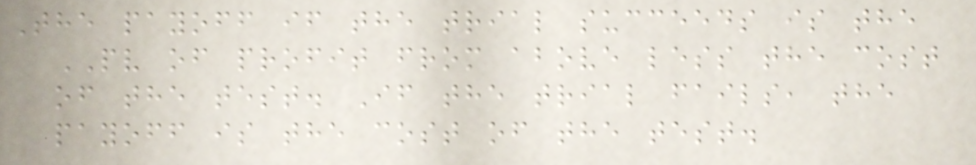The payoff if the trial succeeds is the
PV of profit from above less the cost
of the test. If the trial fails, the
payoff is the cost of the test.
